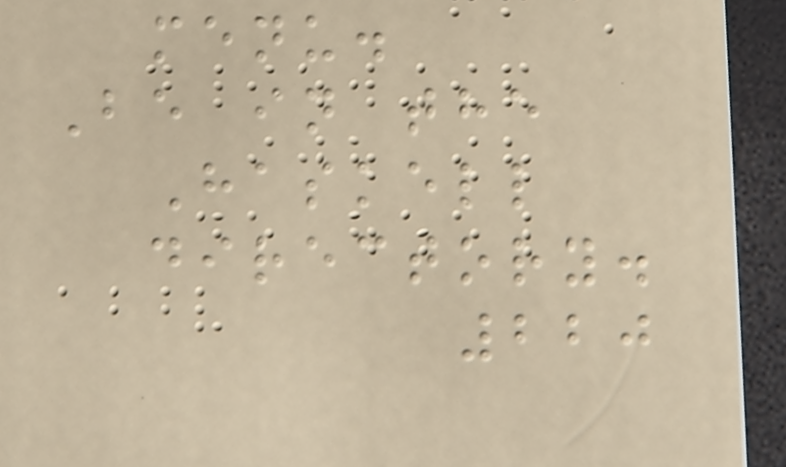menu.
Be in the
Haskell
directory.
220
